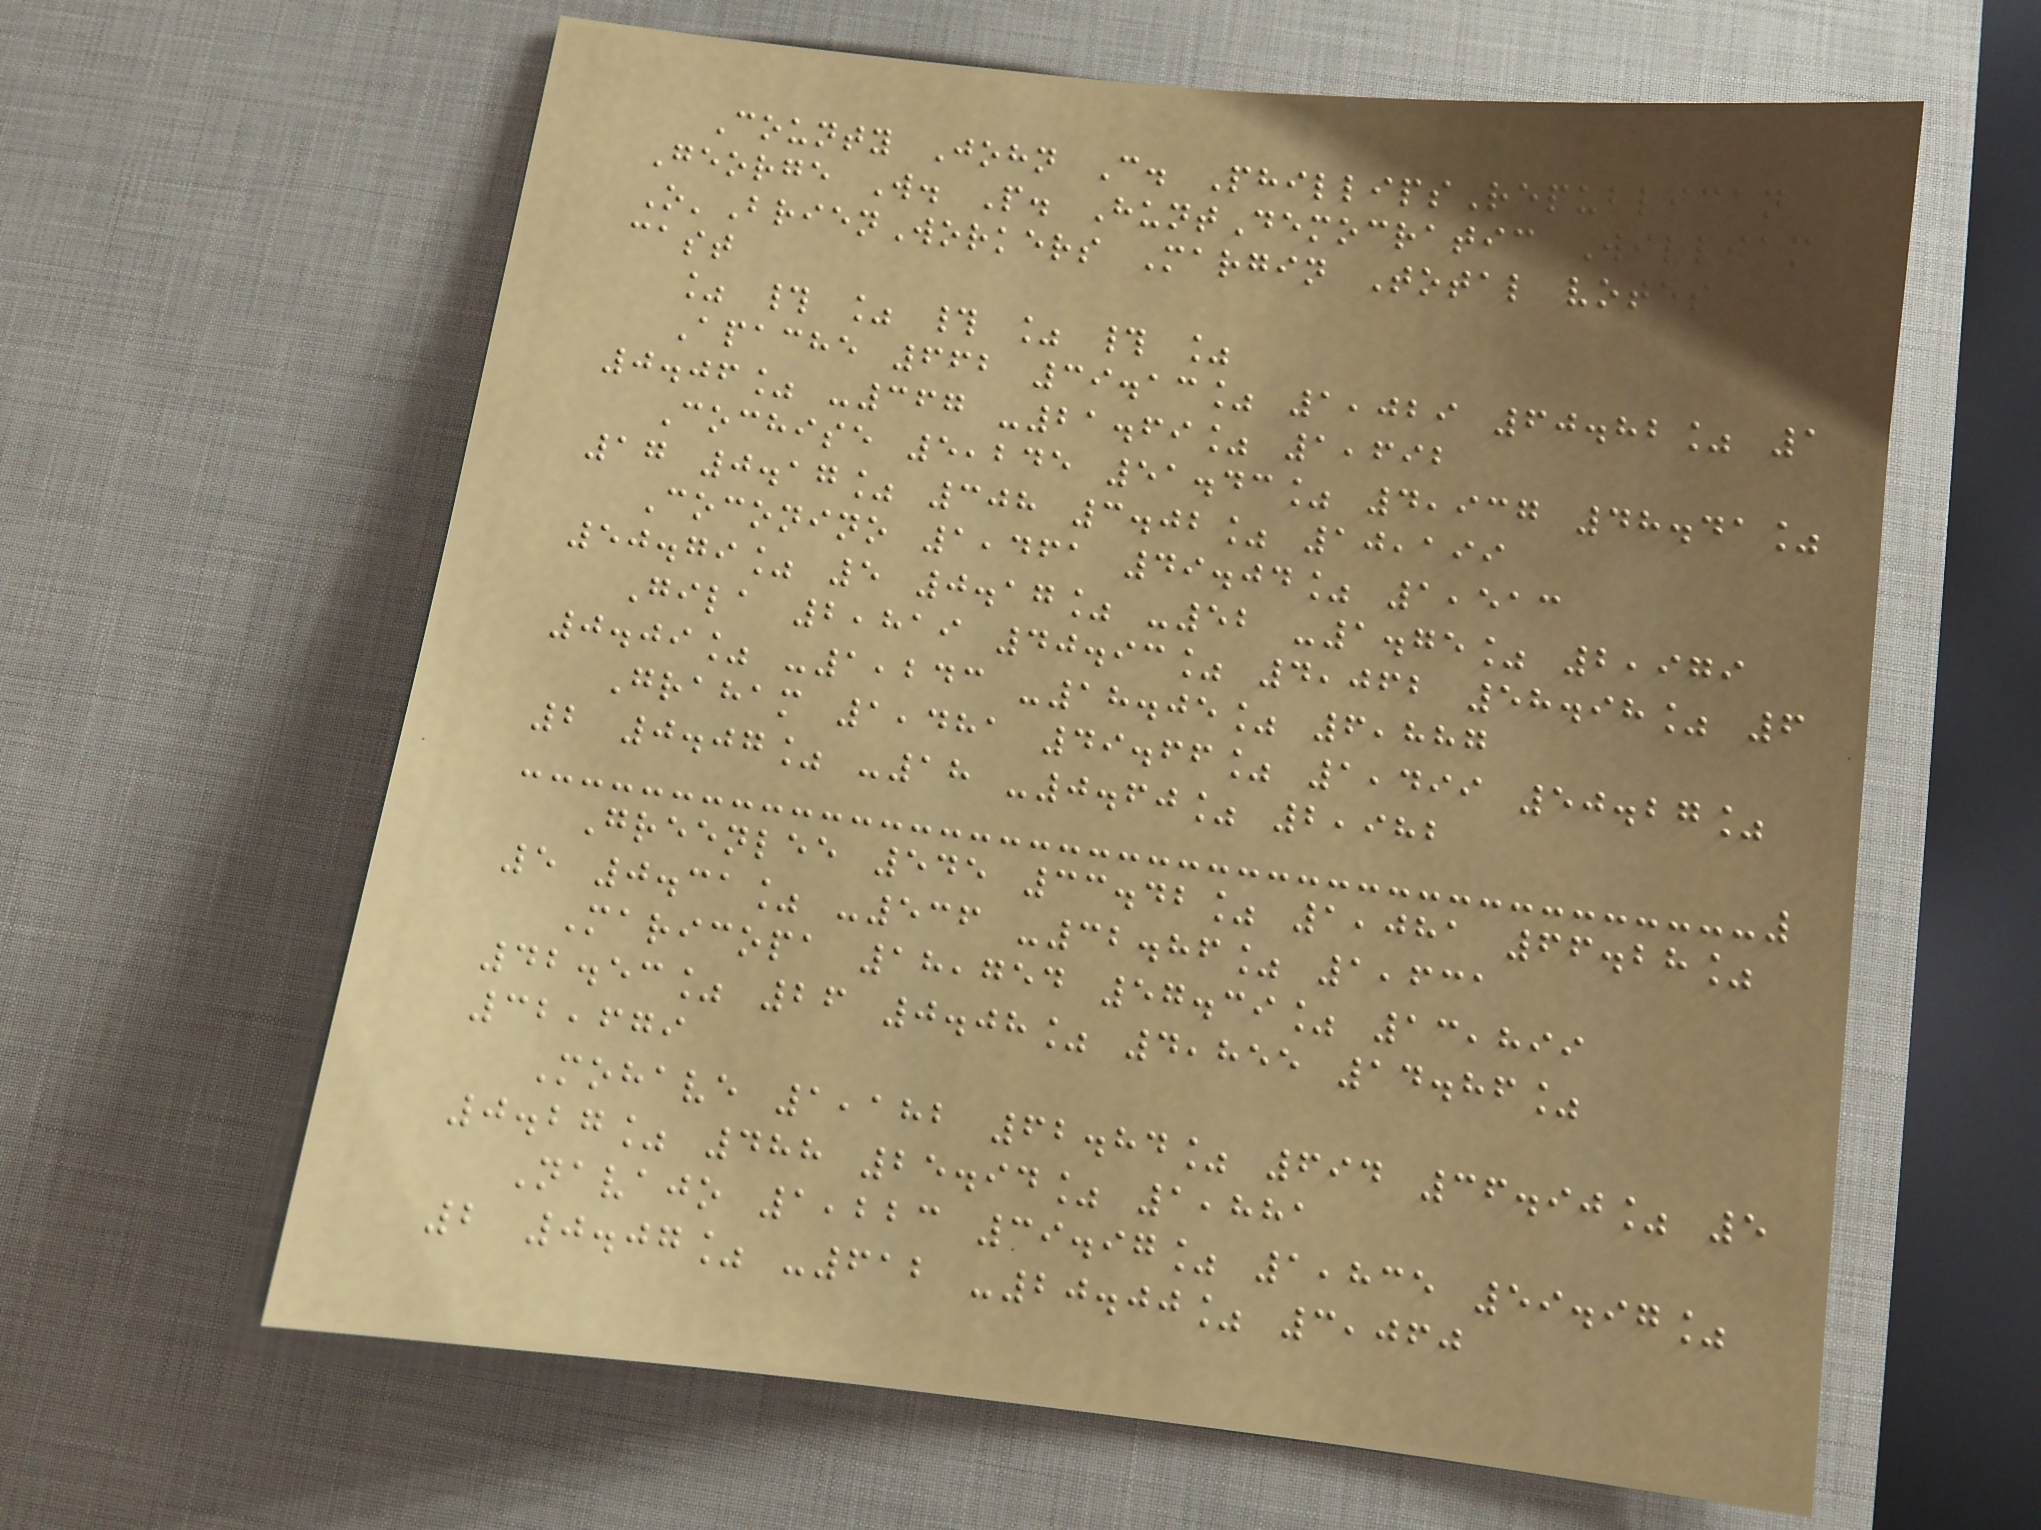County John C. PhillipsRepublican
George W. P. HuntDemocratic William
O'BrienWorkers Margin Total votes
cast
% # % # % # %
Apache 662 39.13% 1,029 60.82% 1
0.06% -367 -21.69% 1,692
Cochise 5,245 51.43% 4,937 48.41%
17 0.17% 308 3.02% 10,199
Coconino 1,461 49.04% 1,513
50.79% 5 0.17% -52 -1.75% 2,979
Gila 2,819 40.93% 4,062 58.98% 6
0.09% -1,243 -18.05% 6,887
Graham 1,481 49.66% 1,499 50.27%
2 0.07% -18 -0.60% 2,982
Greenlee 545 33.42% 1,081 66.28%
5 0.31% -536 -32.86% 1,631
Maricopa 18,754 57.39% 13,899
42.53% 26 0.08% 4,855 14.86%
32,679
Mohave 1,182 62.84% 694 36.90% 5
0.27% 488 25.94% 1,881
Navajo 1,223 39.97% 1,835 59.97%
2 0.07% -612 -20.00% 3,060
